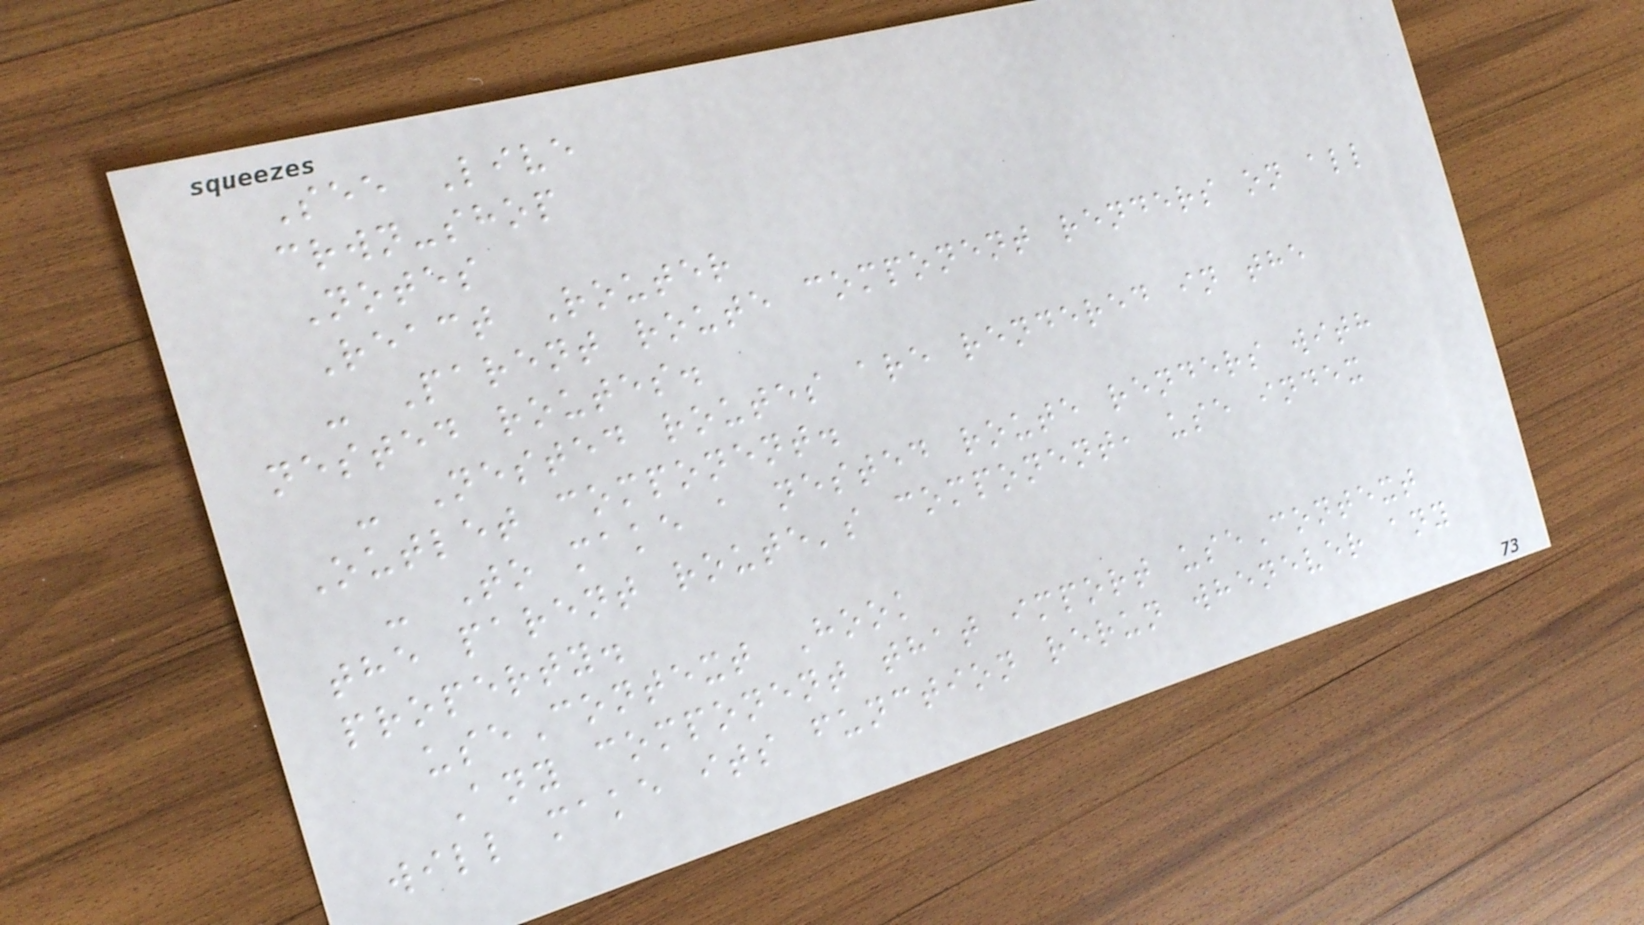See Live
crwn-shop
Notes
React Router
- Parent route component renders on all
nested routes.
- Nested routes are rendered in the
Outlet component.
- To make a nested route renders with
the parent route's component, use index
property.
useContext Hook
Any component that import useContext
will make its function rerun whenever any
